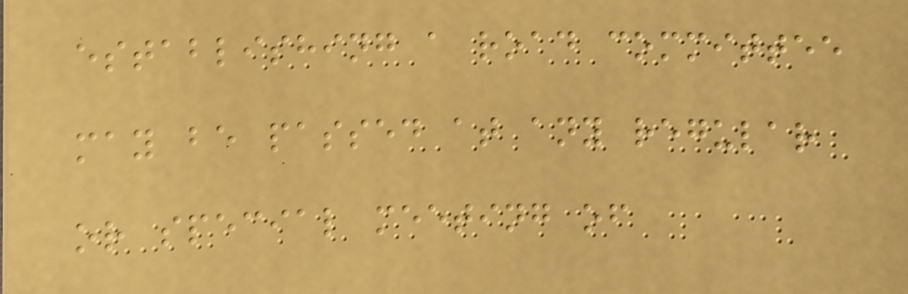establishing a road committee
may be passed at any regular
or special meeting of
